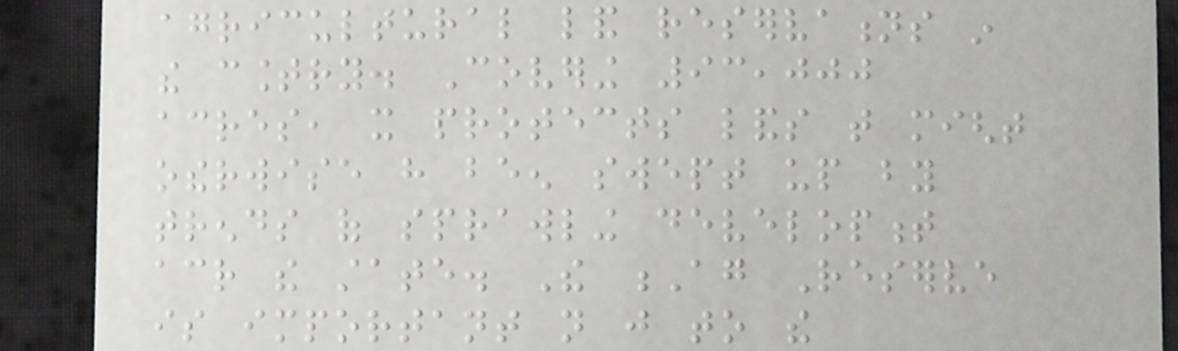agricultural land reservations in
the country. Covering 93,000
acres, it protects lands that might
otherwise have been swept up by
trends of sprawling development
across the state. The Ag Reserve
is important not just to the
